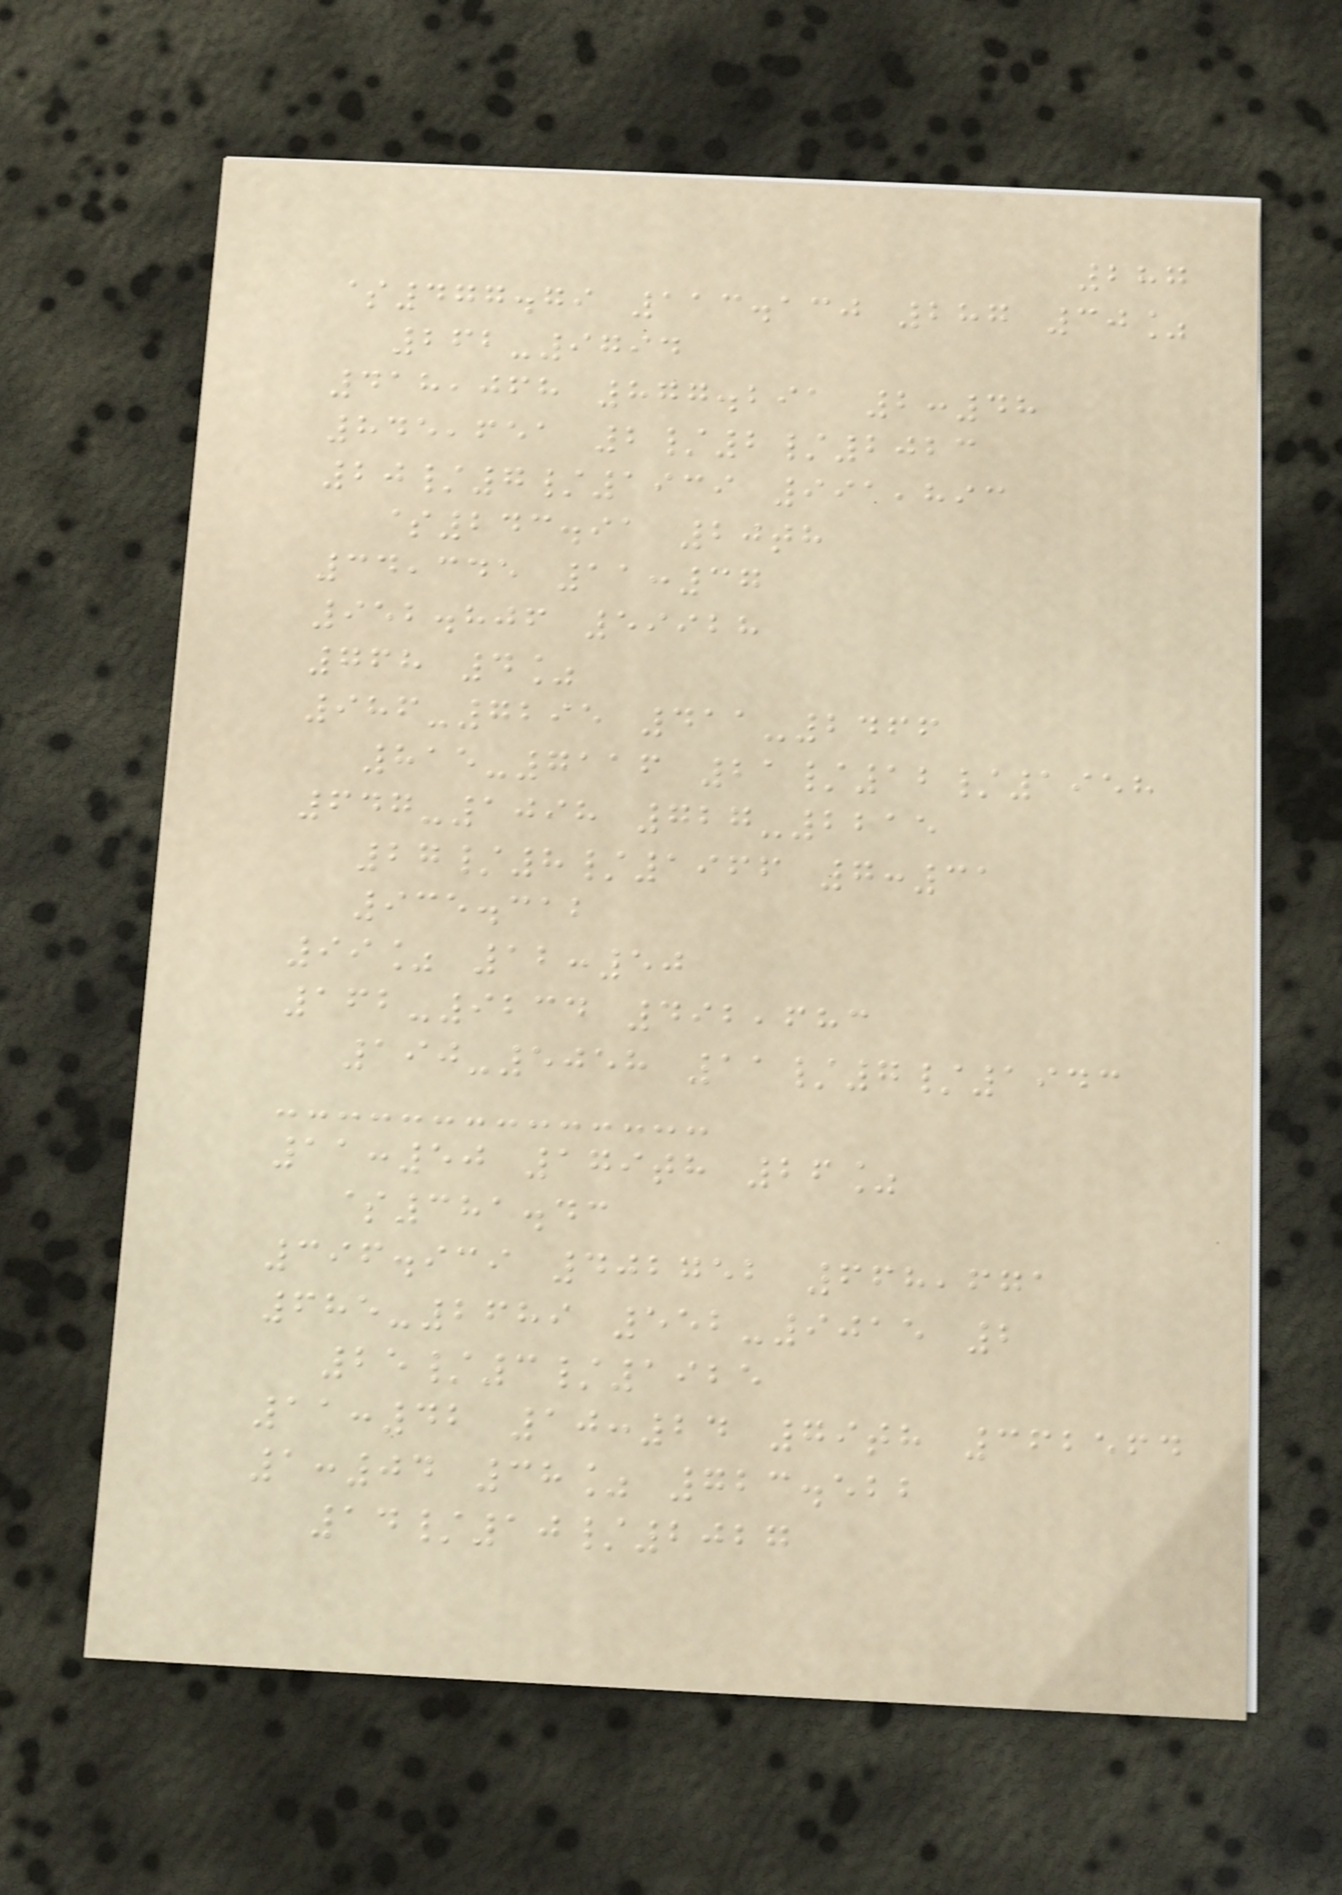287
$477.79 113.130 287 30%
262-9794
418,068 877.291 2:48
845,651 2/2/2023
20/7/1939 991,893
$243.91 20th
34,345 11:37
952.806 59928
768 4%
986-7295 411-2466
815-7116 21/12/1958
647-1098 727-2215
27/8/1966 7:31
935.312
99% 12:50
162-9234 492,683
190-5058 11/7/1943
11:50 179th 26%
$381.43
396.939 402752 668,671
685-2689 552-9015 2
25/3/1925
11:42 10:24 79th 362564
1:04 38% 723.522
14/10/2027
